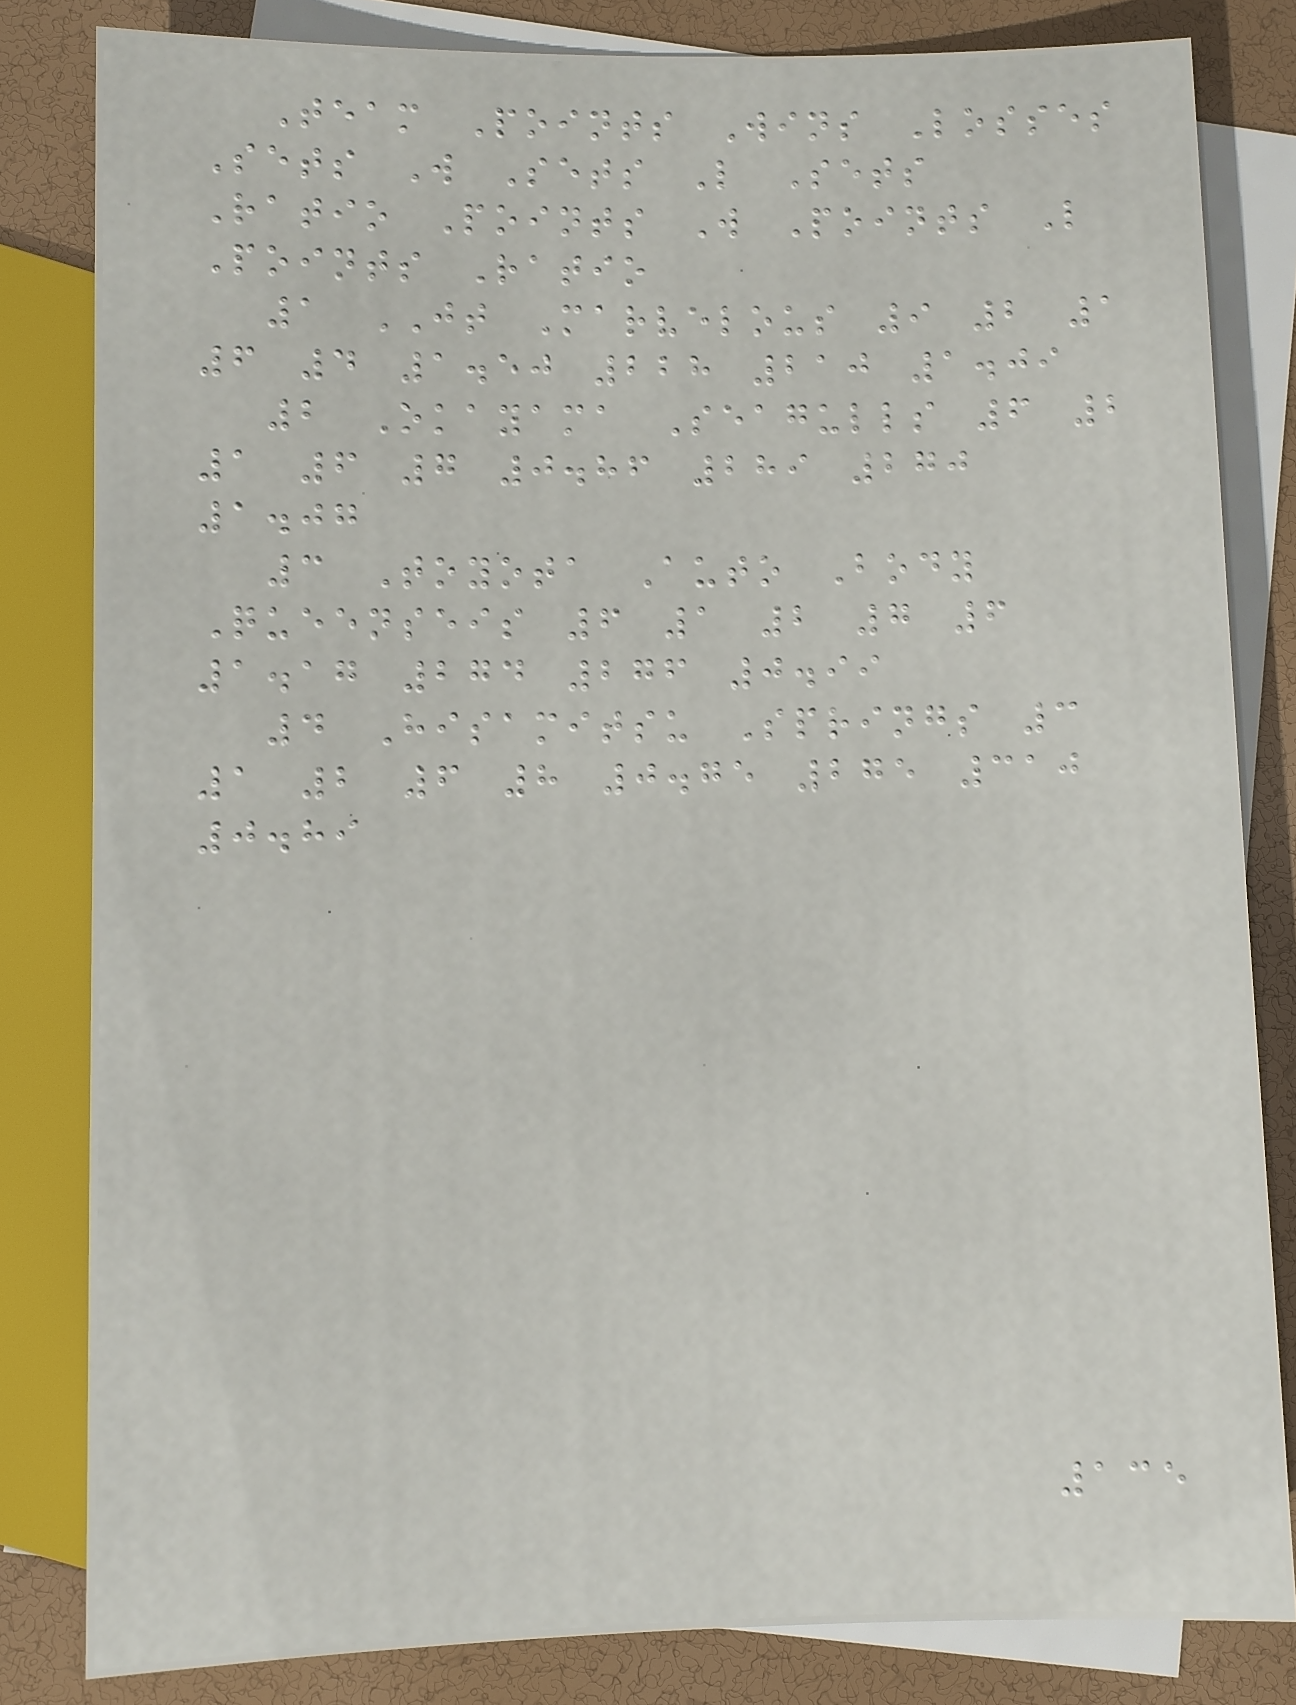Team Points Wins Losses
Sets W Sets L Sets
Ratio Points W Points L
Points Ratio
1 JT Marvelous 9 2 1
6 4 1.50 228 210 1.09
2 Okayama Seagulls 6 2
1 6 7 0.86 289 270
1.07
3 Toyota Auto Body
Queenseis 6 1 2 7 6
1.17 274 276 0.99
4 Hisamitsu Springs 3
1 2 6 8 0.75 275 310
0.89
135
